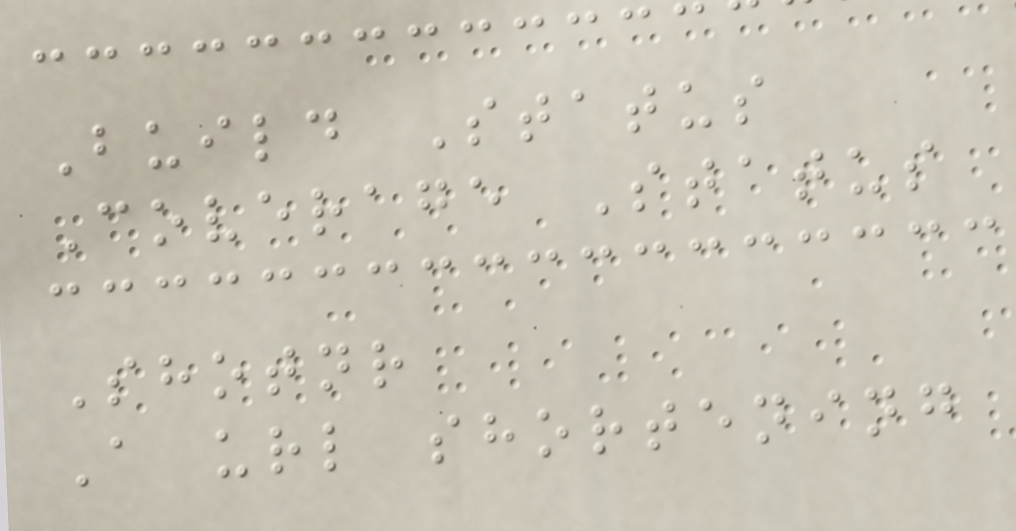Build Status
Coverage Status
Shotnr
A url shortening
